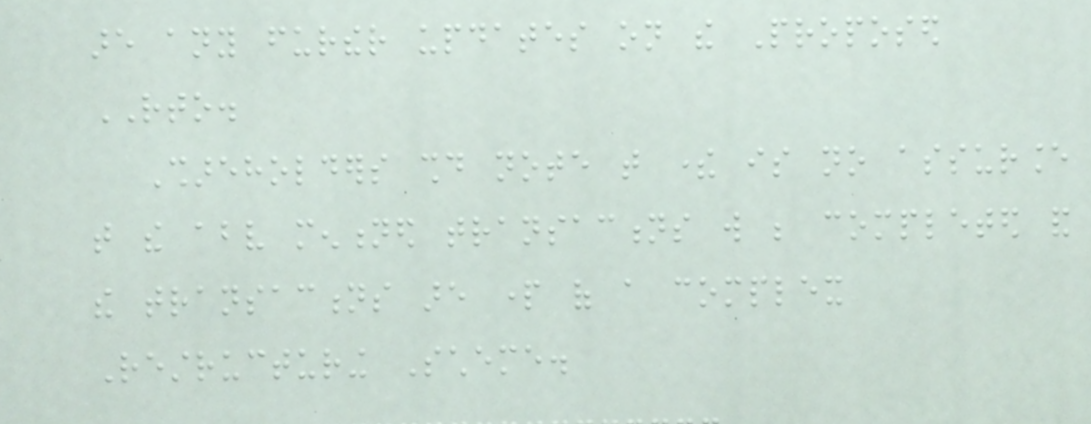are any further updates on the Proposed
RTO.
Shareholders should note that there is no assurance
that the above mentioned transactions will be completed and
the transactions are part of a complex
Restructuring Scheme.
